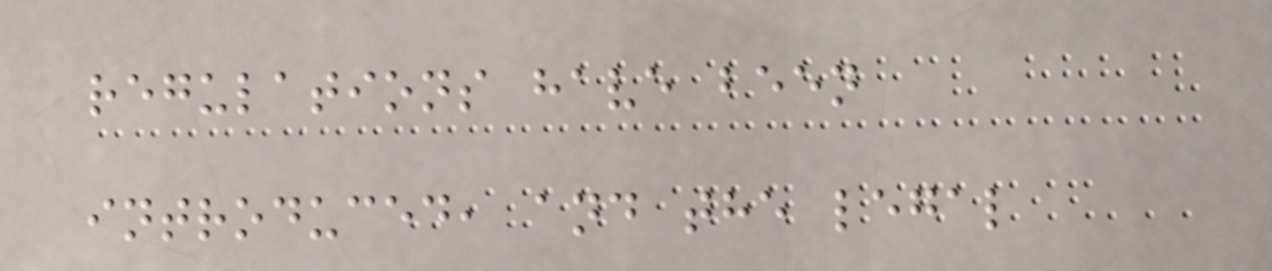regulations have been
introduced, and the legal
